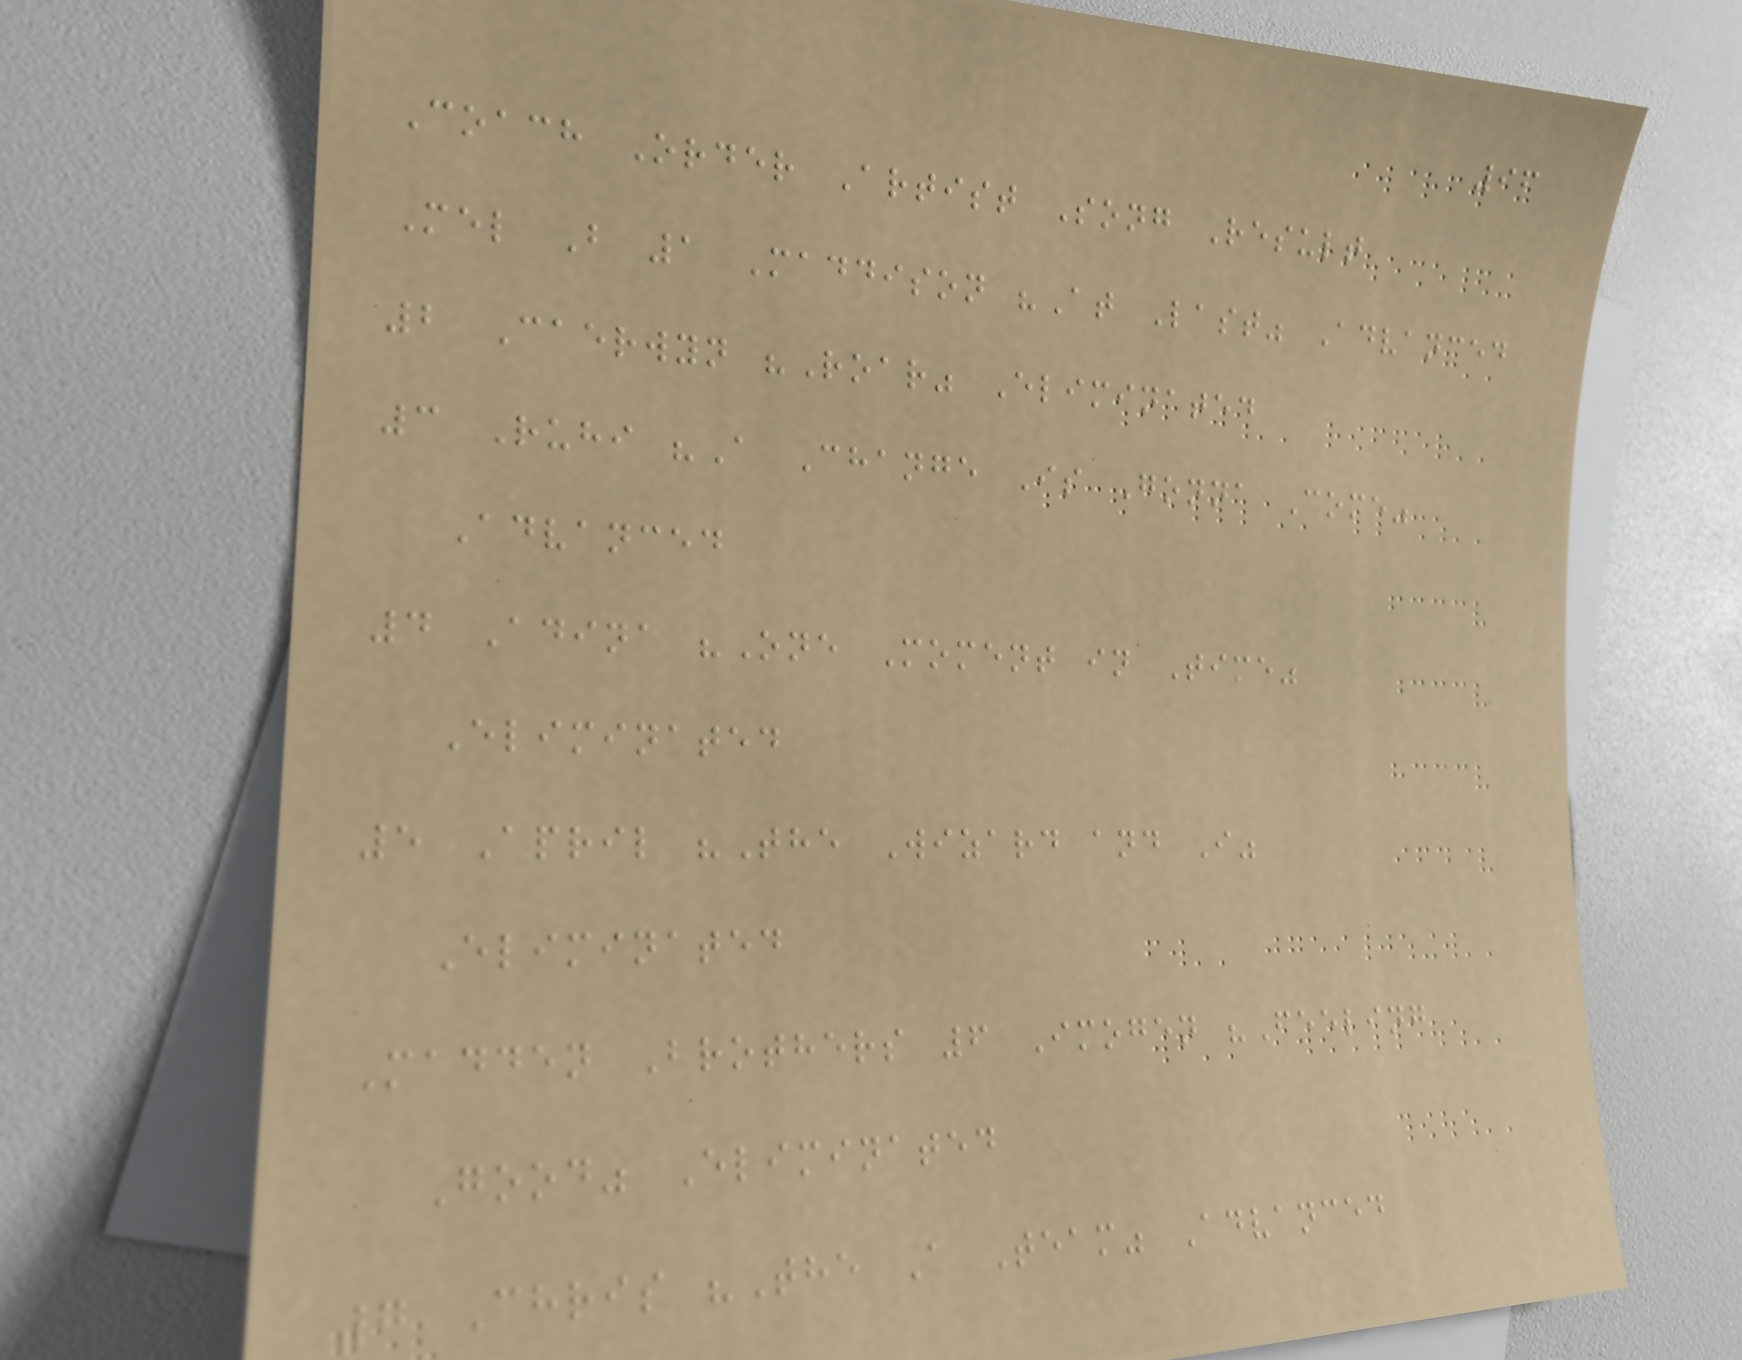96
Coach Order Artist Song Result
Mel B 1 Maddison "At Last" Advanced
2 Caerwyn "Roar" Eliminated
3 Ruhi "A Change Is Gonna Come"
Advanced
4 Adina "One Moment in Time"
Eliminated
5 April "The Wizard and I"
Eliminated
Madden Brothers 6 Imogen "Feeling
Good" Eliminated
7 Chris "The A Team" Advanced
